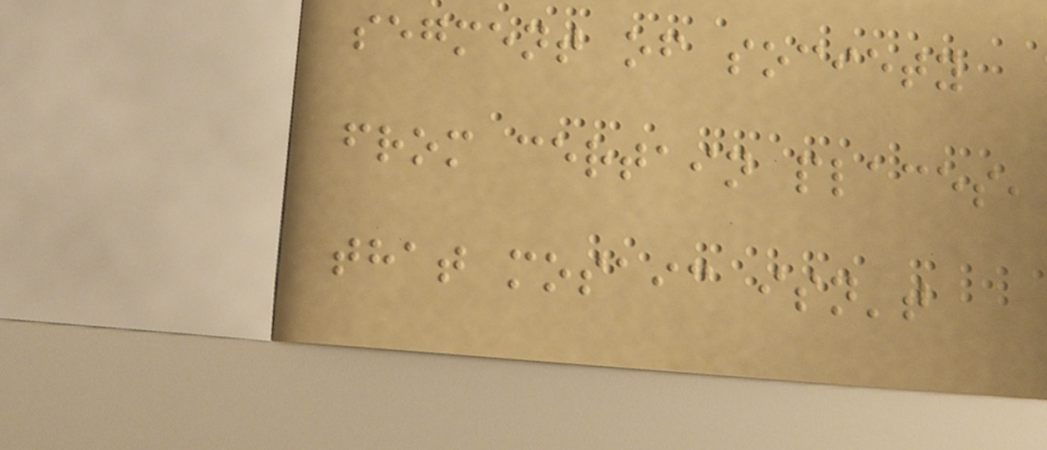segment of society
from certain places,
that mosaic isn't
